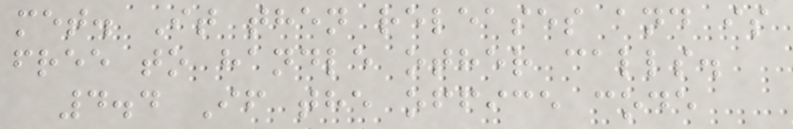met. It then releases and is
free to handle other calls.
4.4 If the office code
